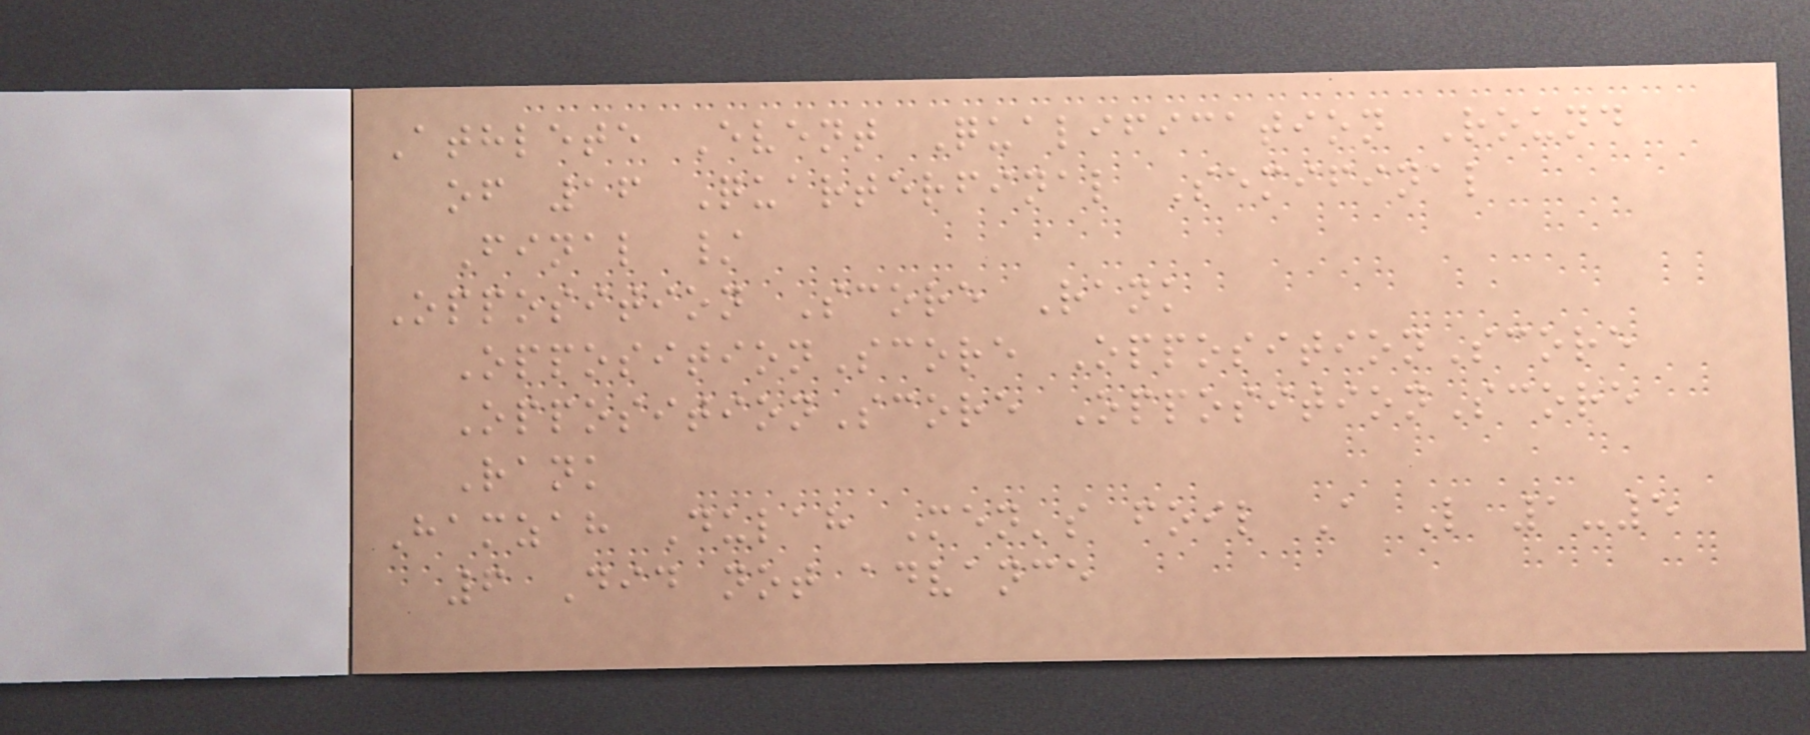Athlete Event Qualification Round
of 16 Quarterfinal Semifinal
Final /
Opposition Score Rank
OppositionScore OppositionScore
OppositionScore OppositionScore
Rank
Hamzah Dulah Men's foil A L 1-5
6 Did not advance
